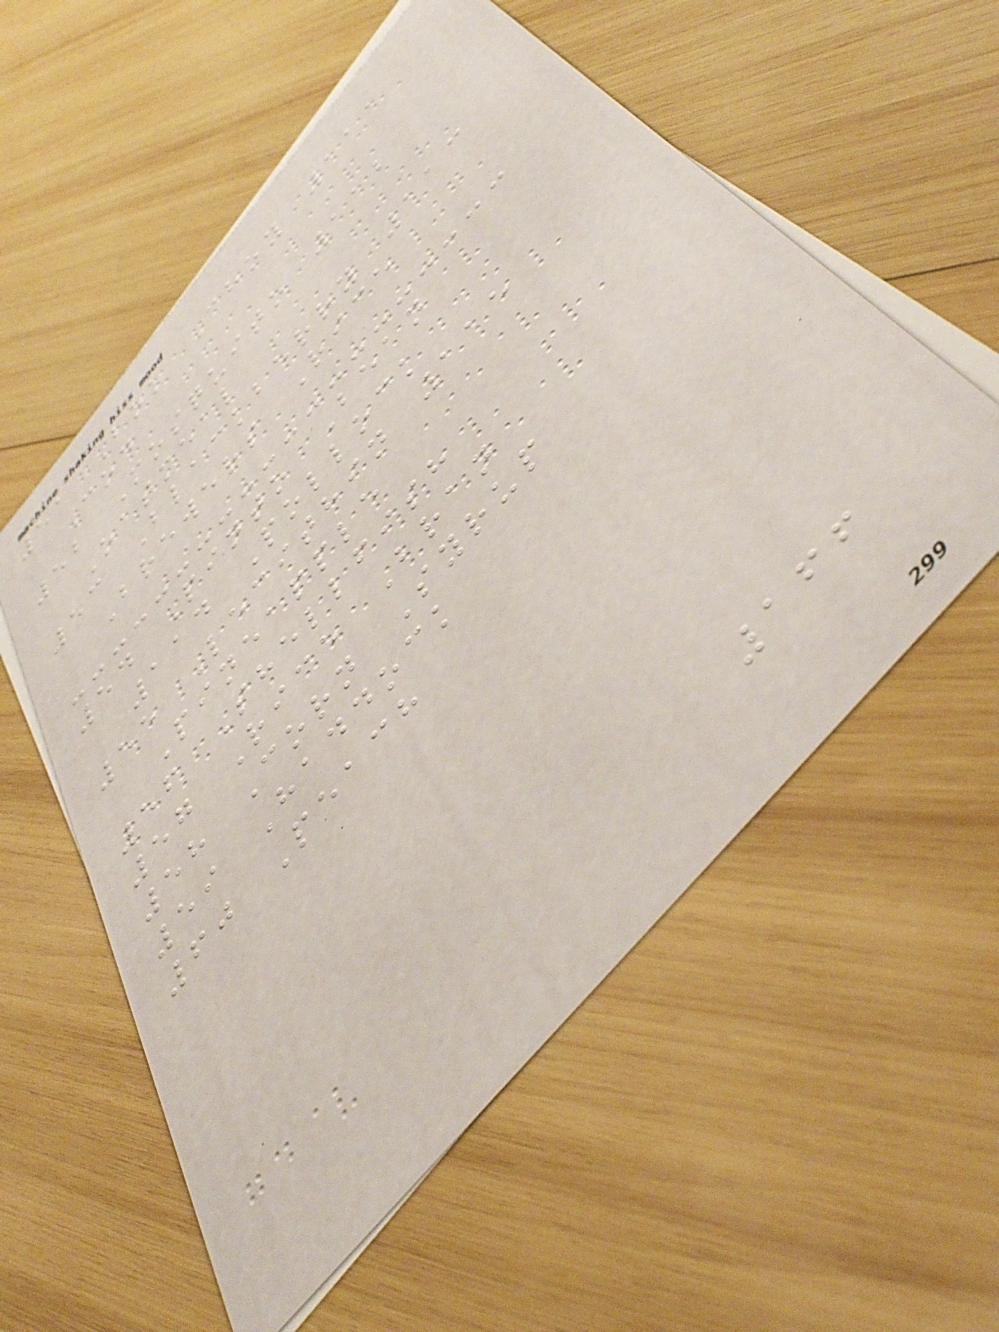51 Bok Choy 111
Cod
52 Mosquito 112
Oatmeal
53 Blackberry 113
Brewers Rice
54 Pinto Bean
114 Pollock
55 Lecithin 115
Pineapple
56 Shellfish
57 Rice Bran
58 Corn Syrup
59 Haddock
60 Peach
166
